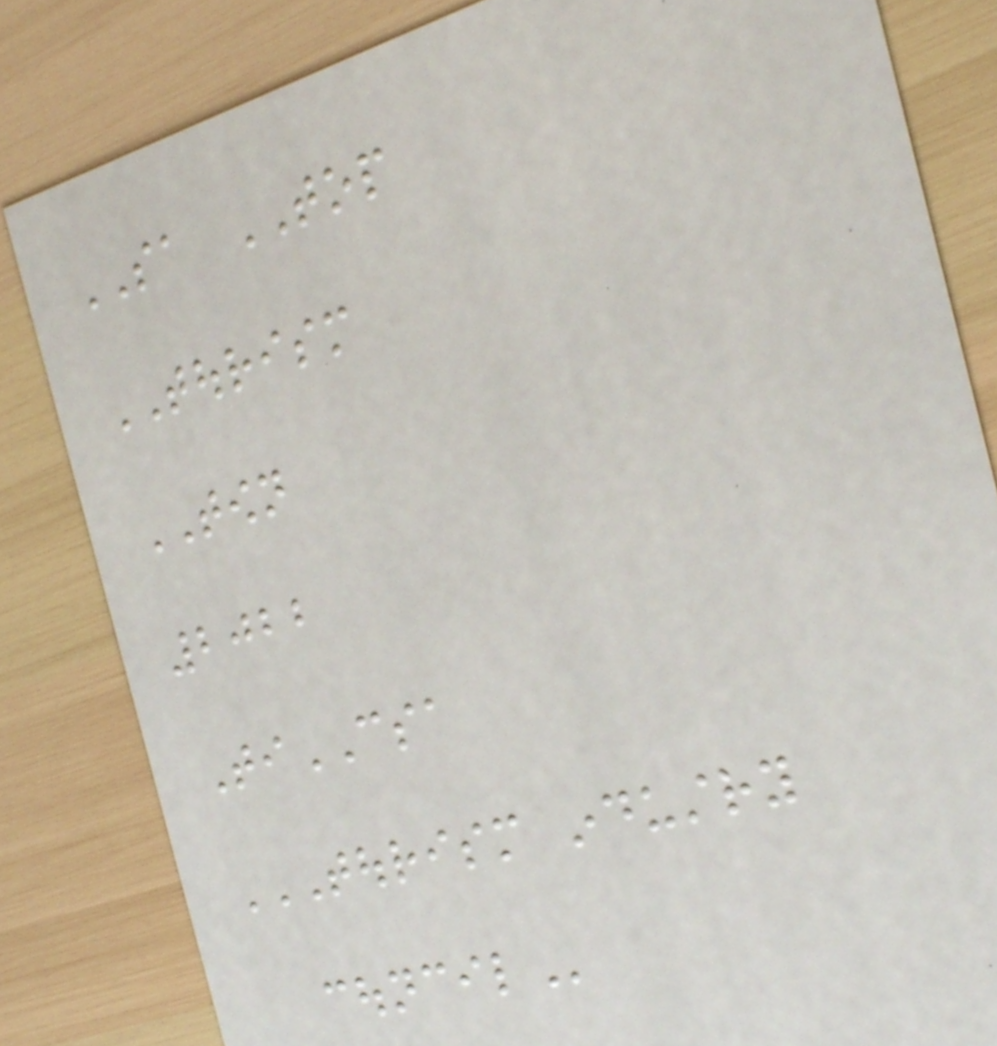SA TOP
TOURISM
TOWN
2022
TiCSA
TOURISM INDUSTRY
COUNCIL
